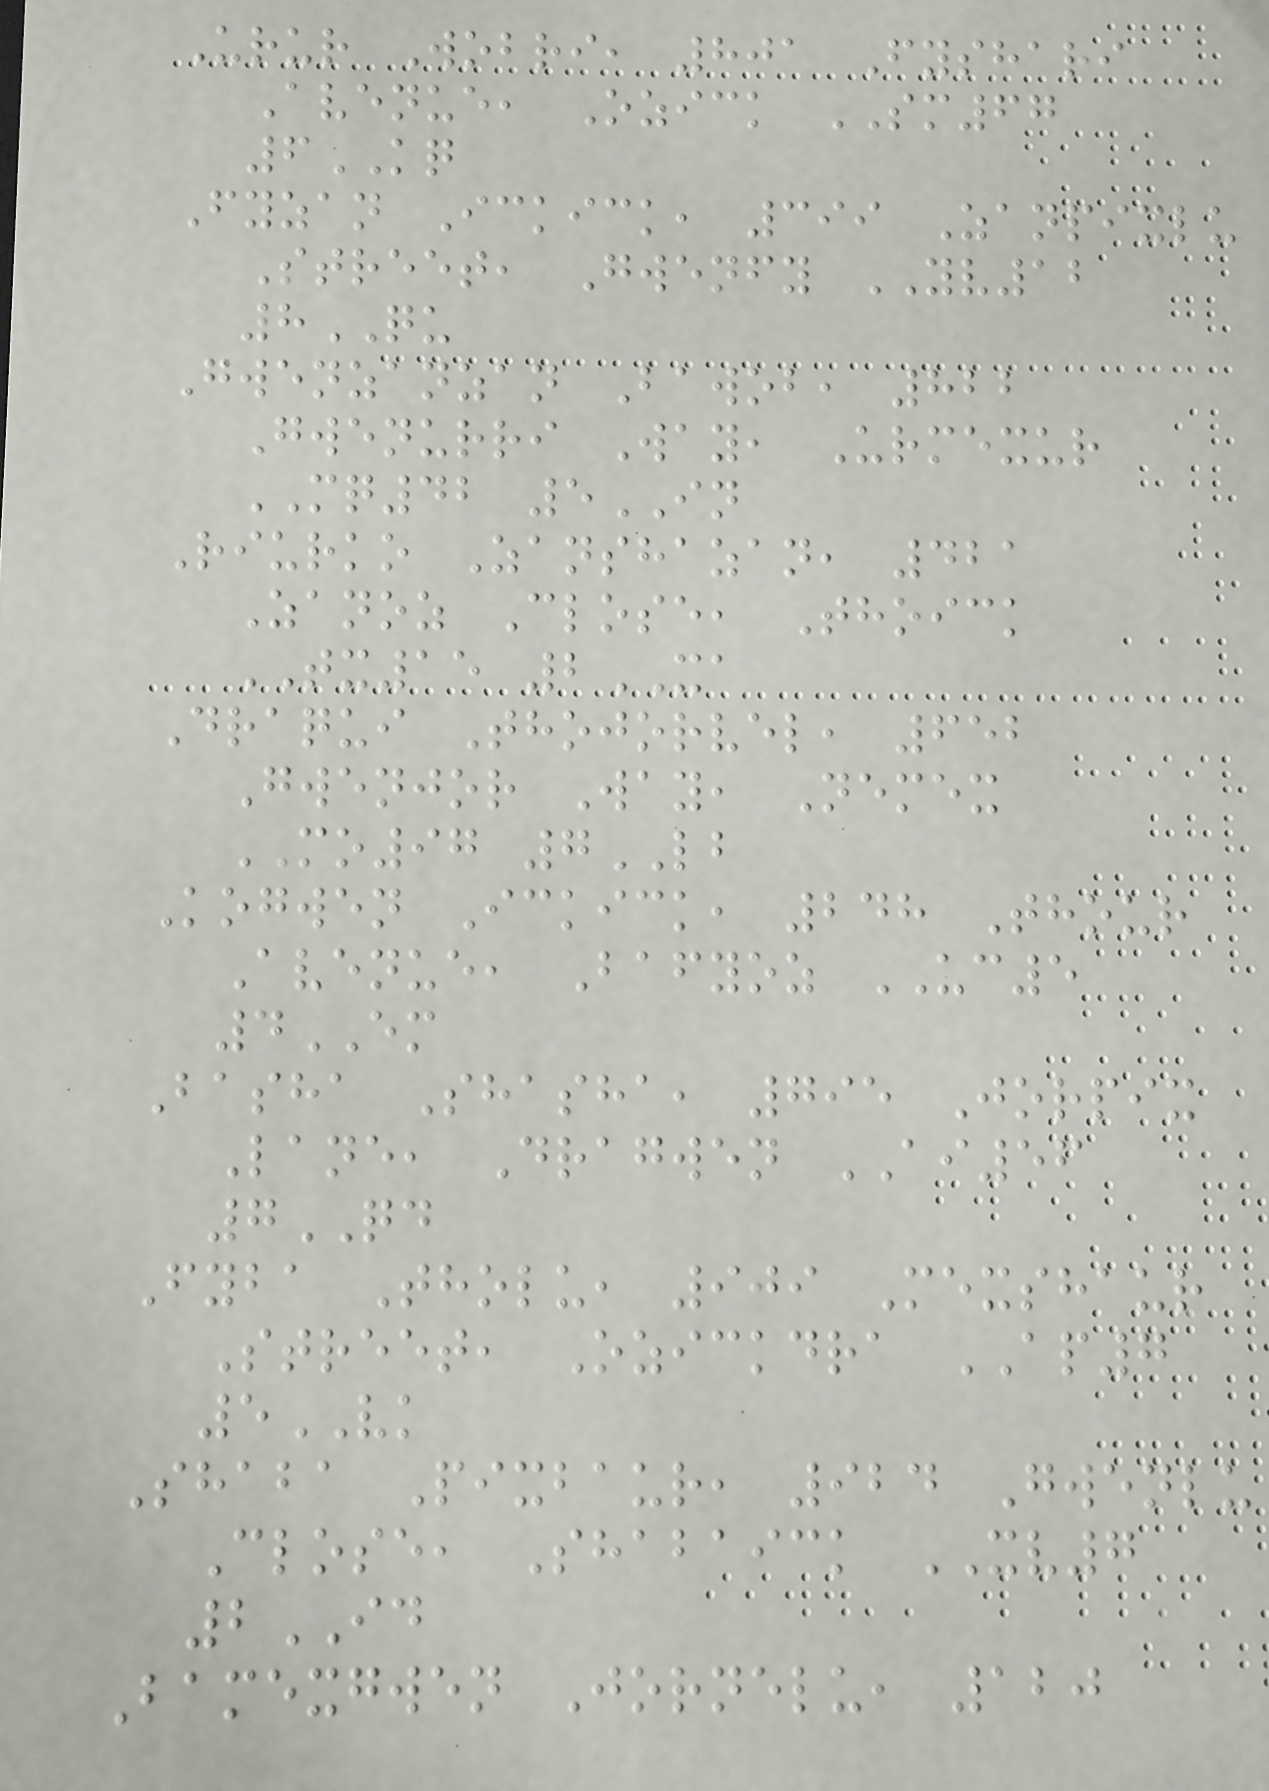Urur Wobri, 801 Fyshari
Avenue, Ozick SM67
6KQ
Fyzan Ickick, 399 Zanpixlu
Street, Gwenfy YV12
8QU
Gwenzanzan Bawob, 822
Gwenurri Way, Urmexur
MQ42 5IN
Riurko Zanshazan, 421
Zanoz Close, Thoick
TX15 2XA
Draqui Thojorvel, 652
Gwenjor Way, Nemex
MO97 7LB
Kogwen Ickick, 248 Thour
Avenue, Bafyoz UC5
4EM
Basha Shasha, 795 Jorpix
Lane, Dragwen AI56
7QD
Fyba Tholu, 909 Mexshaur
Street, Ozickdra AP7
5VK
Shaba Pixbaur, 924 Gwenlu
Close, Shabaick XV7
2ID
Bamexgwen Jornelu, 120
